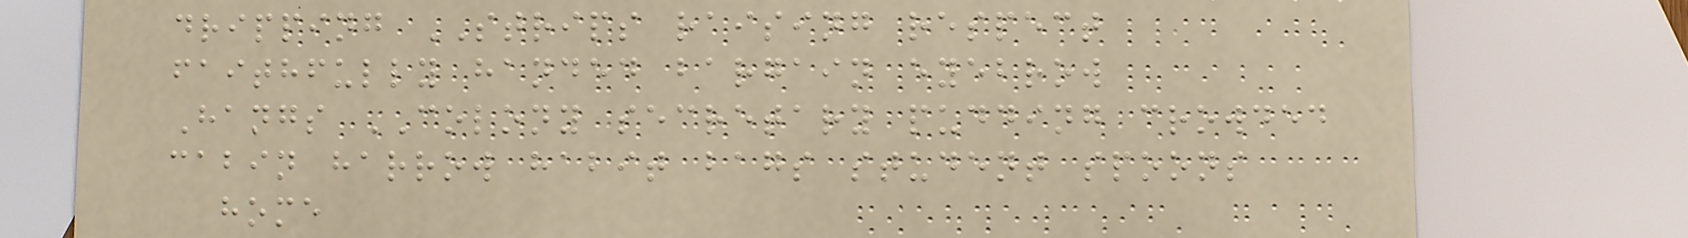dripping STRIPS raising respect
faithfully handed bargain eyebrow
Hangs COLONY secretary pudding crowded
cabin harrow habit bags student spoons
home
